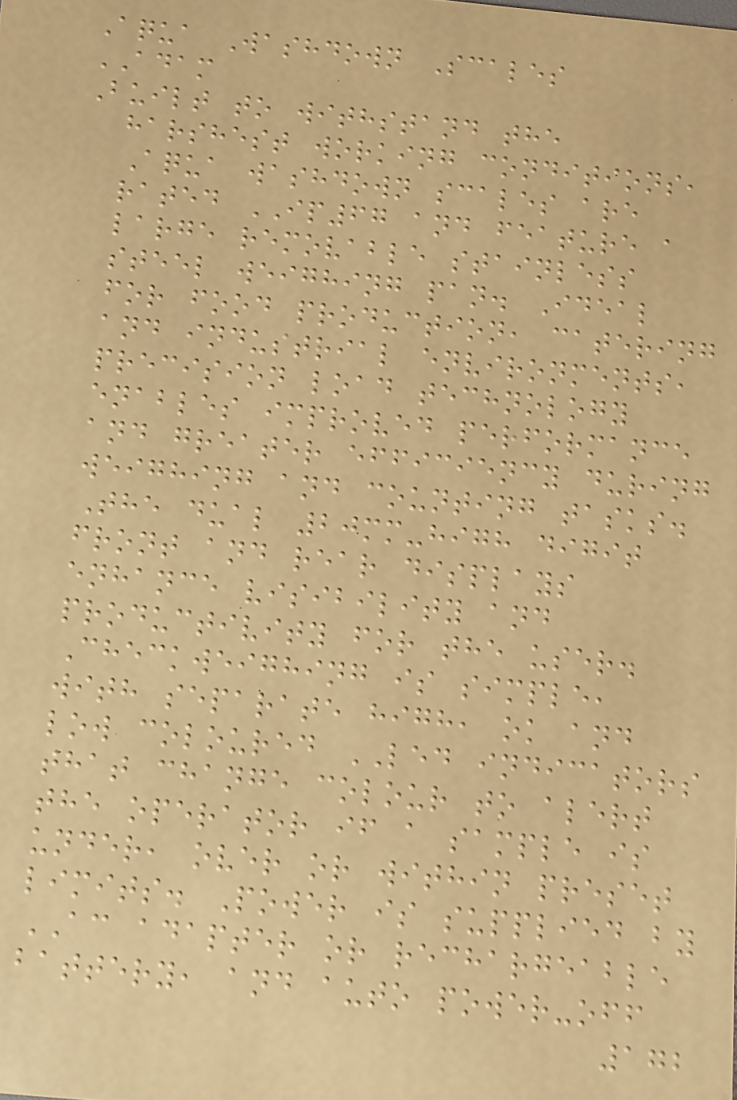Aqua Washdown Scales
ADAM
Built to withstand the
harshest working conditions,
Aqua washdown scales are
rated IP67 and feature a
large removable stainless
steel weighing pan. Ideal
for food production, catering
and industrial environments,
precision load technology
enables improved performance
and greater efficiency during
weighing and counting tasks.
The dual 20mm-high digit
front and rear displays
enhance visibility and
productivity for the user.
Checkweighing is simple,
with separate high, ok and
low coloured LED indicators
that change colour to alert
the operator if a sample is
under, over or within preset
limits. Power is supplied by
AC adapter or rechargeable
battery, and auto power-off
172
